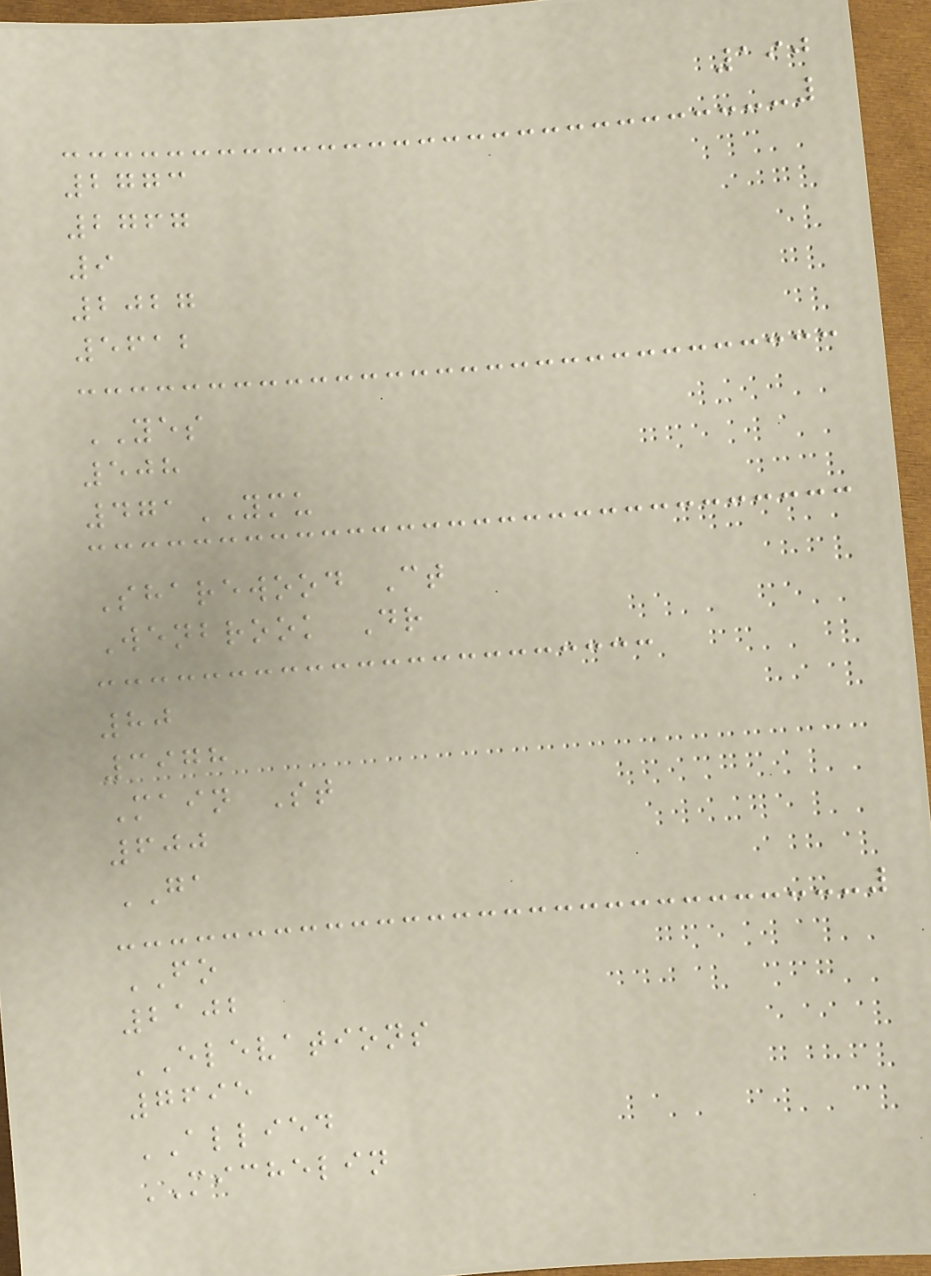190
2773
2767
9
2027
5612
YES
508
471YMU
Sharewood Ct
Wenbrook Dr
80
3978
Main St
600
GA
FO
2102
ELEVATIONS
7695
ALLIED
MICHELIN
